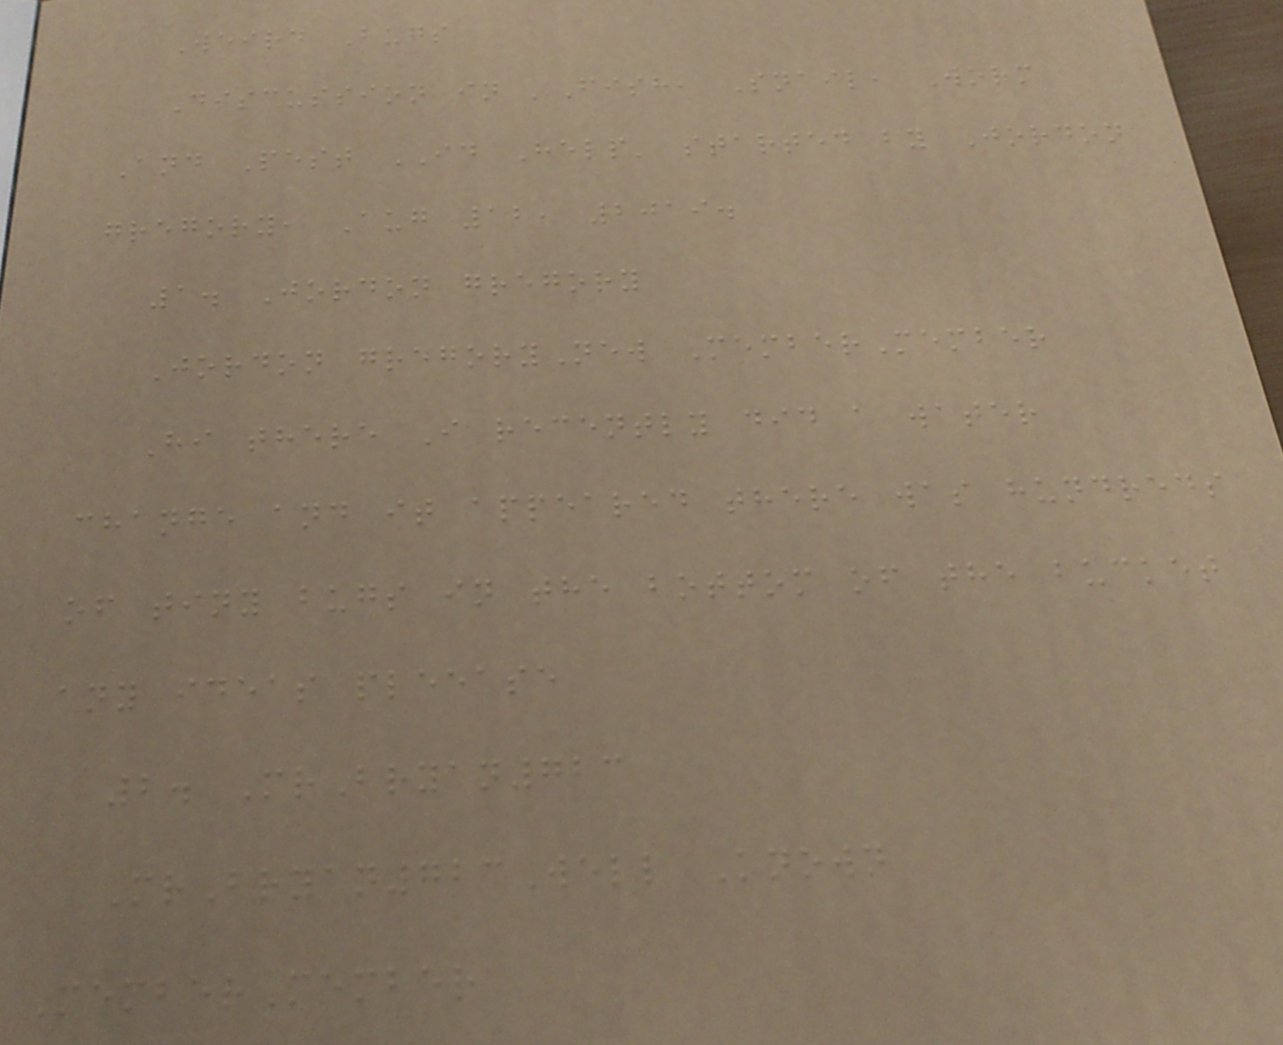Weird Bugs
Discussion in 'Fish, Snail, Worm
And Pest ID Help' started by Jordon
gregory, Aug 12, 2019.
1. Jordon gregory
Jordon gregoryNew MemberMember
Hi there I recently did a water
change and it appeared there was hundreds
of tiny bugs in the bottom of the bucket
any ideas pleease
2. MrBryan723
MrBryan723Well Known
MemberMember
